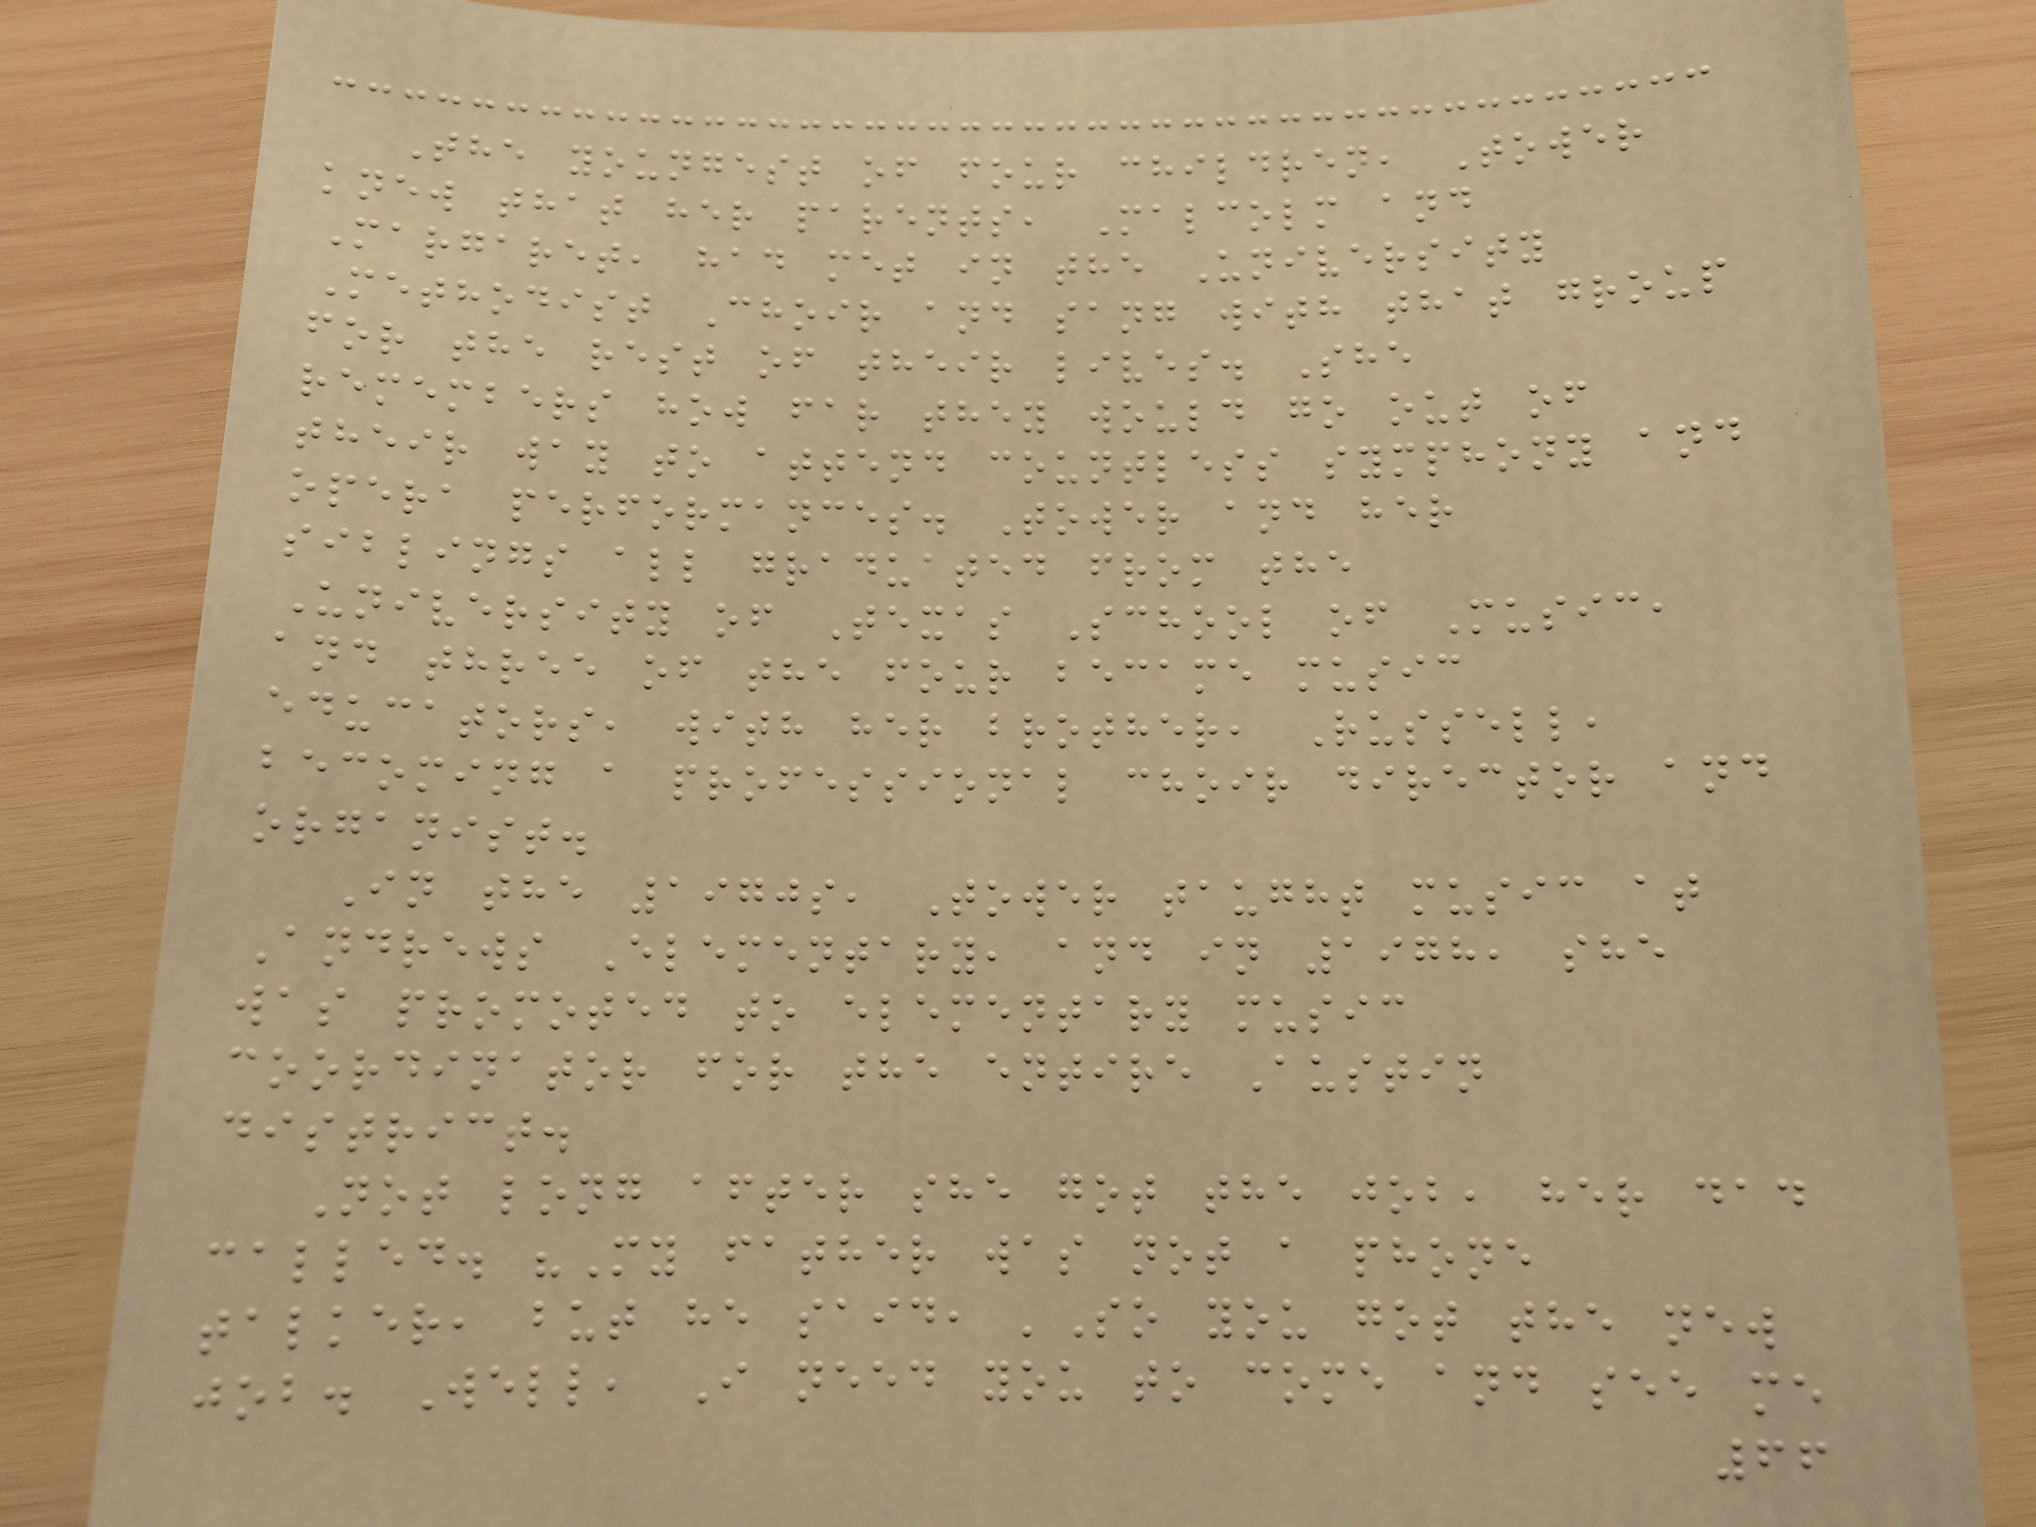The youngest of four children, Tower
knew that her parents, Malcolm and
Margaret, had met in the University
Methodist Choir and sang with that group
for the rest of their lives. She
remembers how far they would go out of
their way to attend countless symphony and
opera performances. Tower and her
siblings all graduated from the
University of Texas School of Music,
and three of the four became music
educators, with her brother, Russell,
becoming a professional choir director and
organist.
In the 1970s, Tower taught music at
Andrews Elementary, and in 1978, she
was promoted to elementary music
coordinator for the entire Austin
district.
Not long after she got the job, her dad
called. "My father was not a phone
talker, but he said, 'So you got the new
job. Well, I need you to come and see me
66
